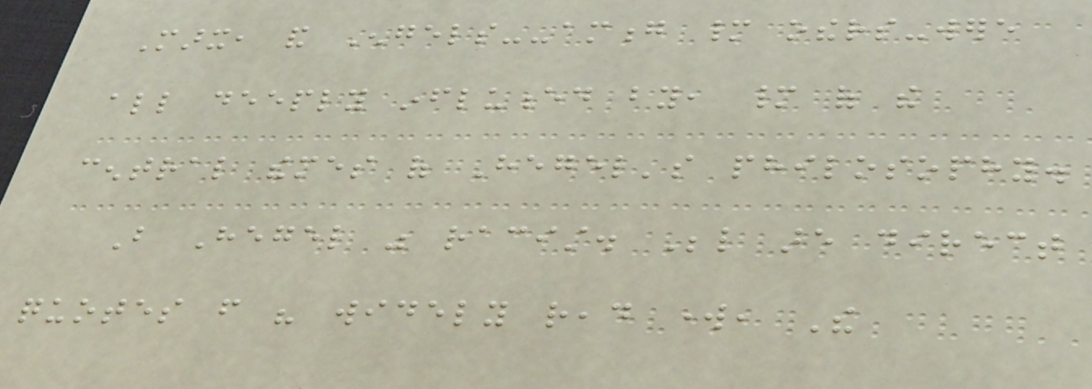Marx, and Engels--among many others-were
all deeply influenced by, many of the
central themes of Hegel's philosophy.
But Hegel was racist. Below are direct
quotes from his widely read work, The
